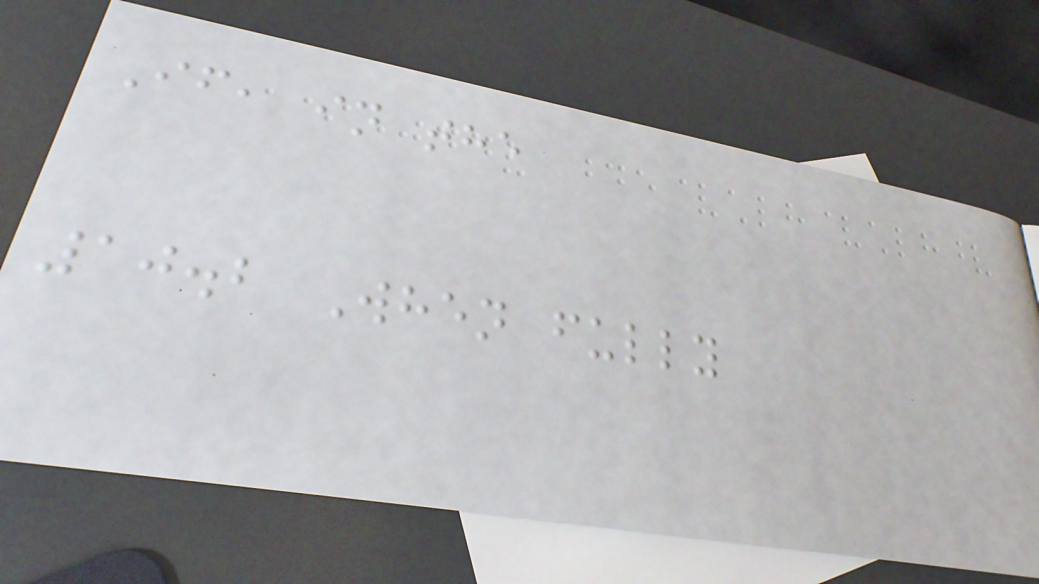If, in the
10.2 When fully
